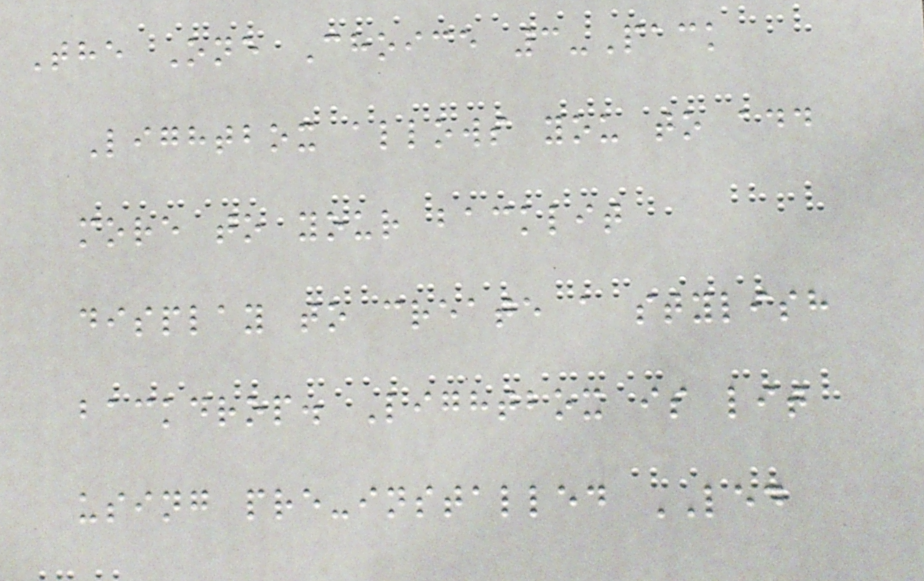The One Choice 3-Pack
Lightbox allows you to add
more to your backlit
display to create a stylish
backdrop. Lightbox is lit
using pre-installed LED
